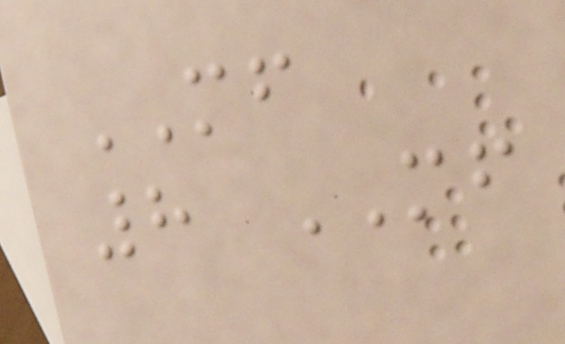MF
8 MF
